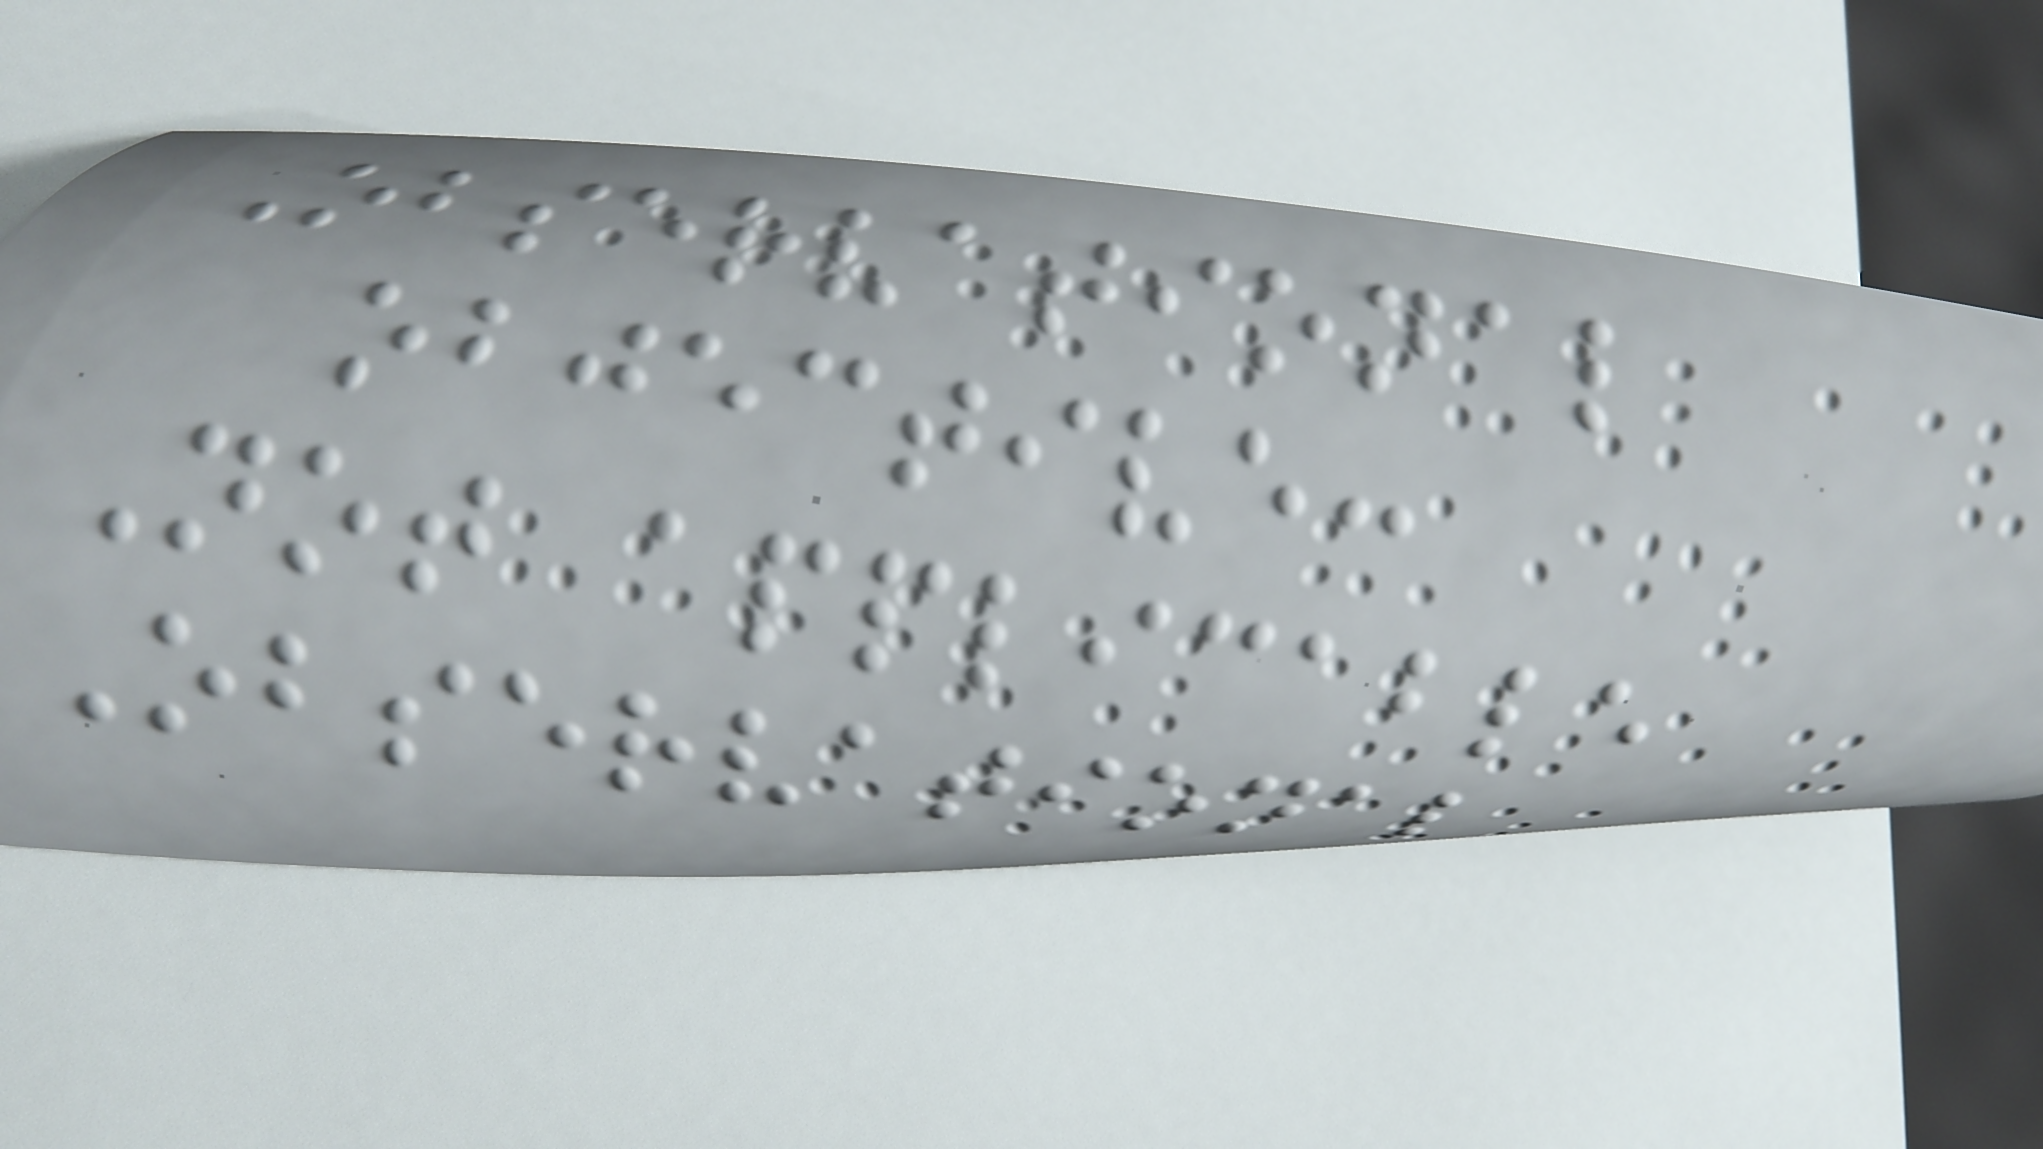Observational
objective:
Not applicable
Observational
